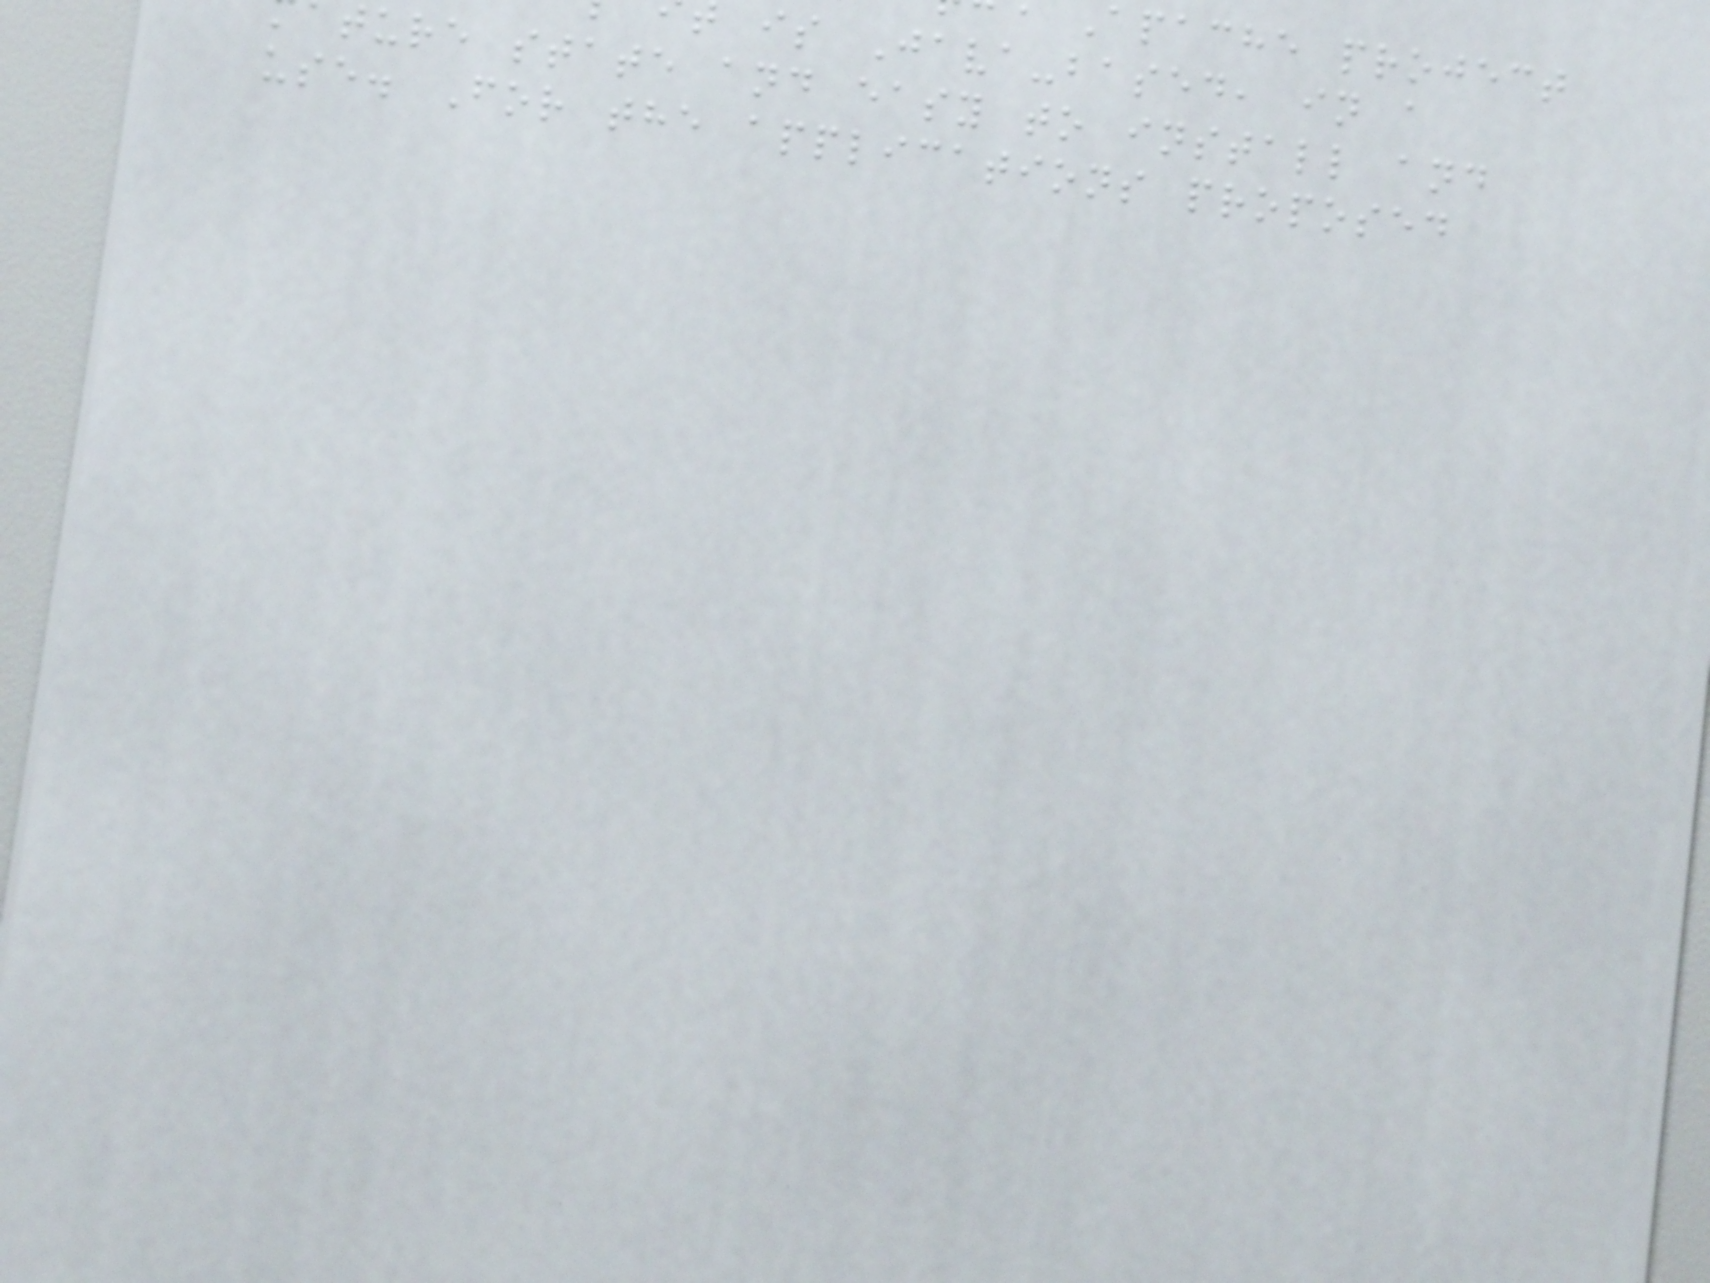apache project
is Java-based, in a
ture state and easy to install and
use. For the applications proposed
